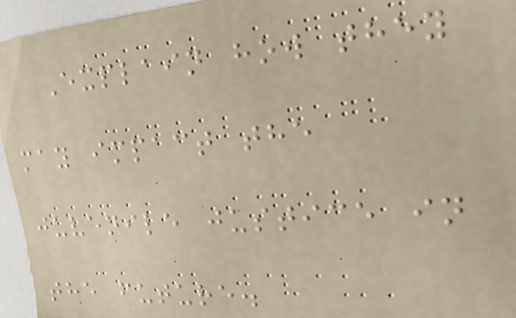Explain how they
may impact the
juvenile justice in
the future.
